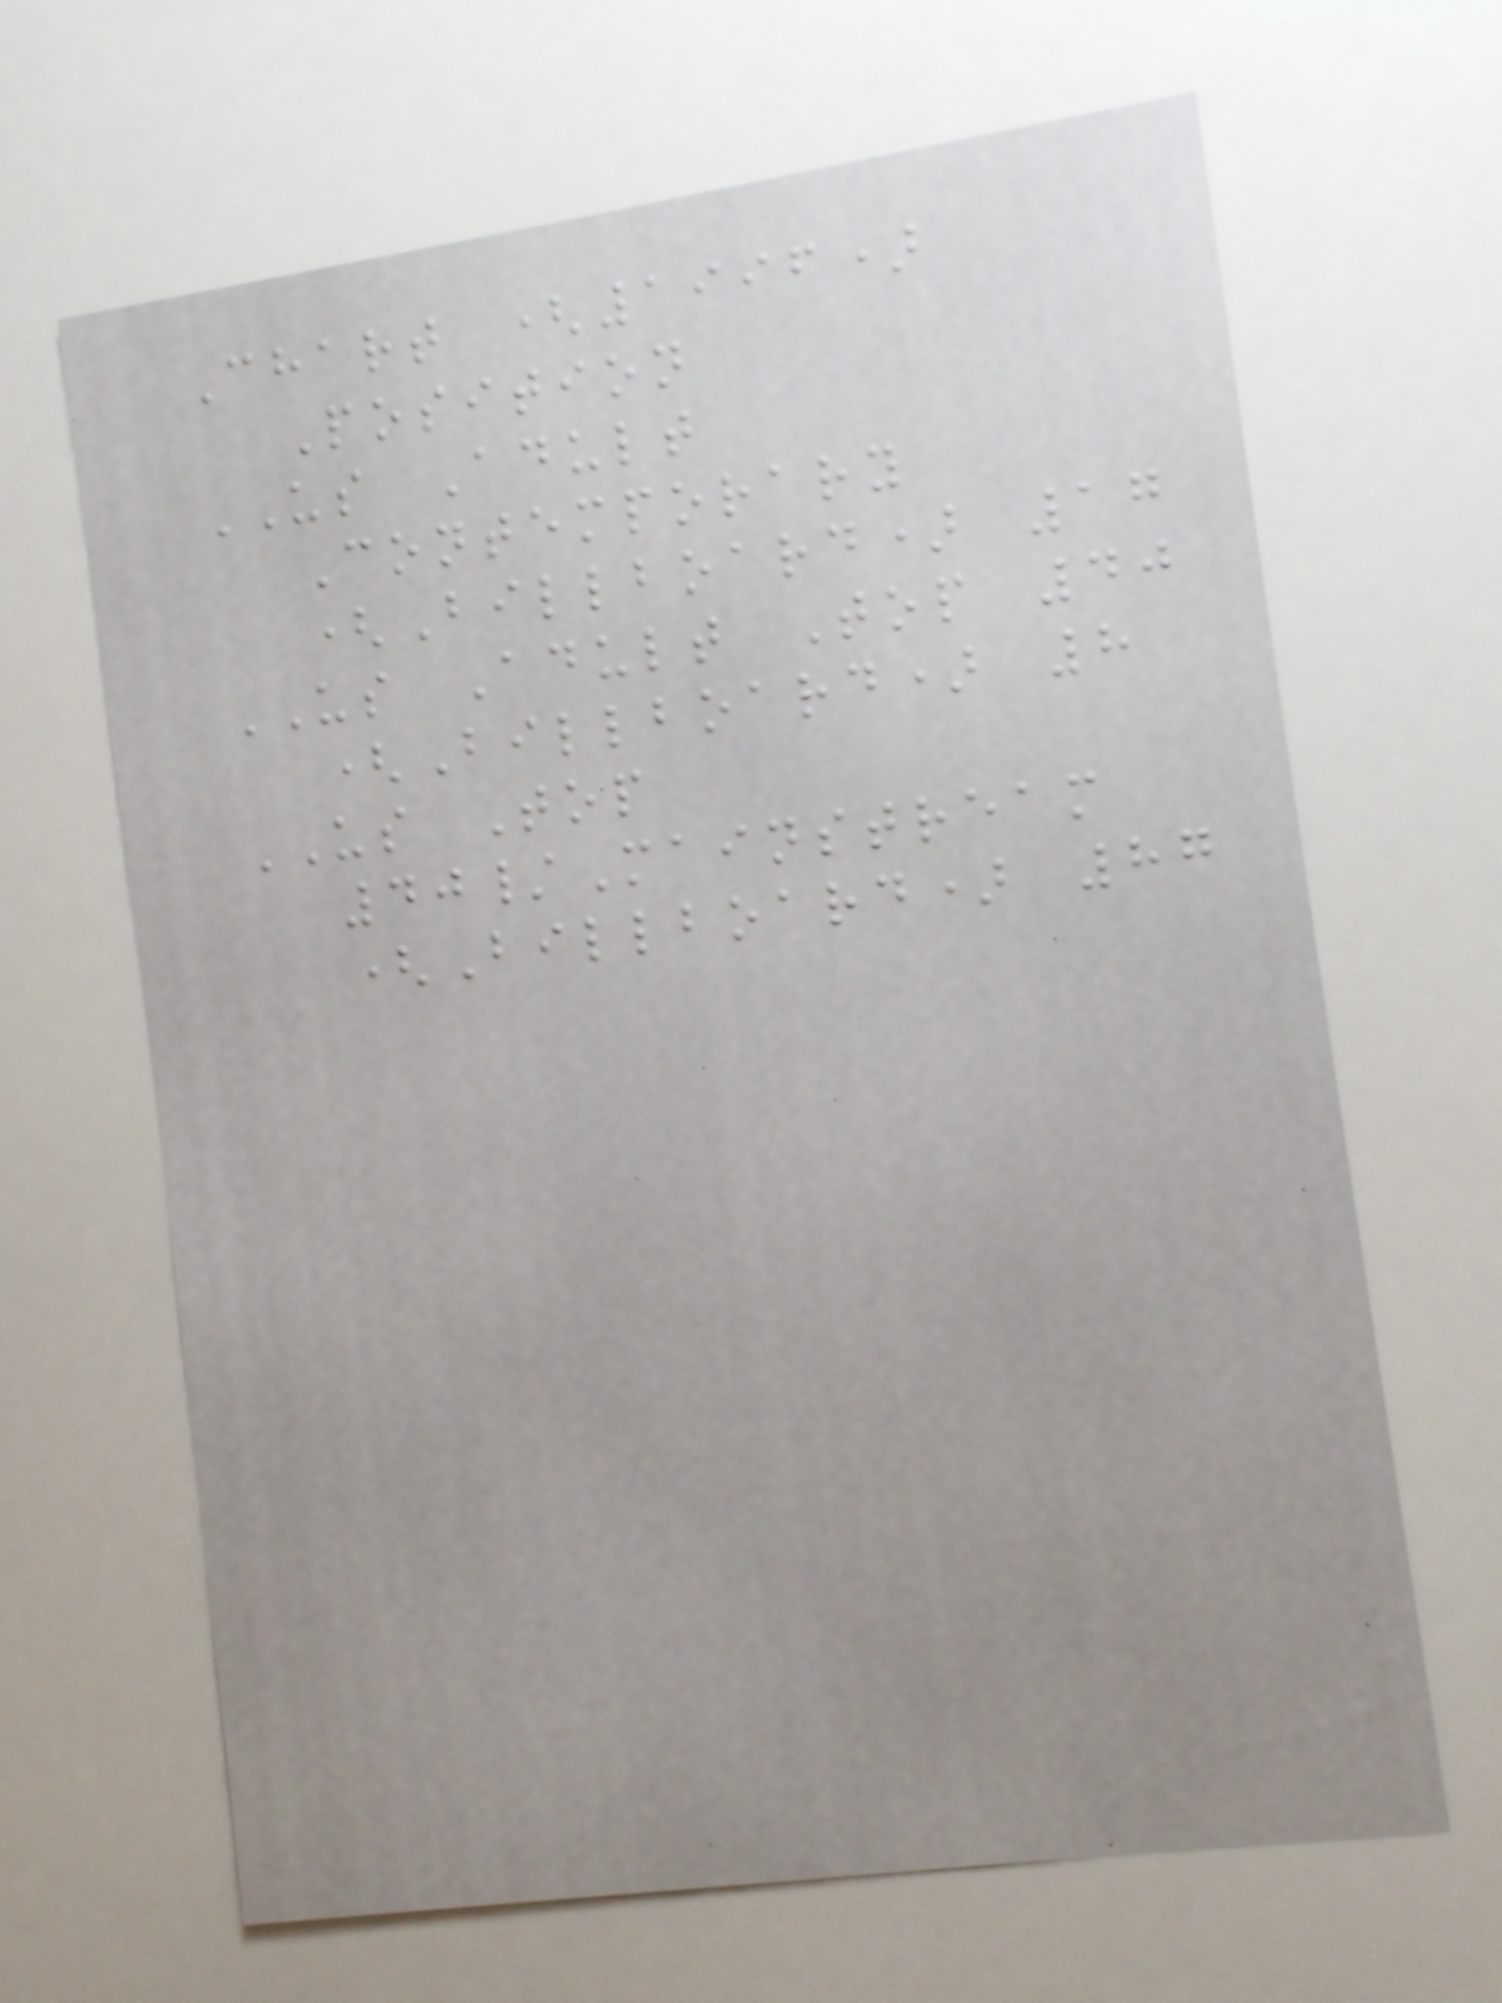Chart (1996)
Position
US Adult
Contemporary
(Billboard) 17
US Adult Top 40
(Billboard) 8
US Top
40/Mainstream
(Billboard) 87
